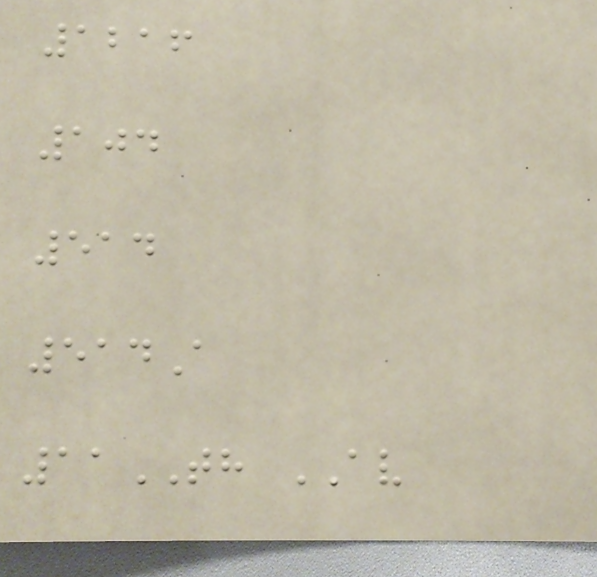1216
104
514
514A
11TH AV
